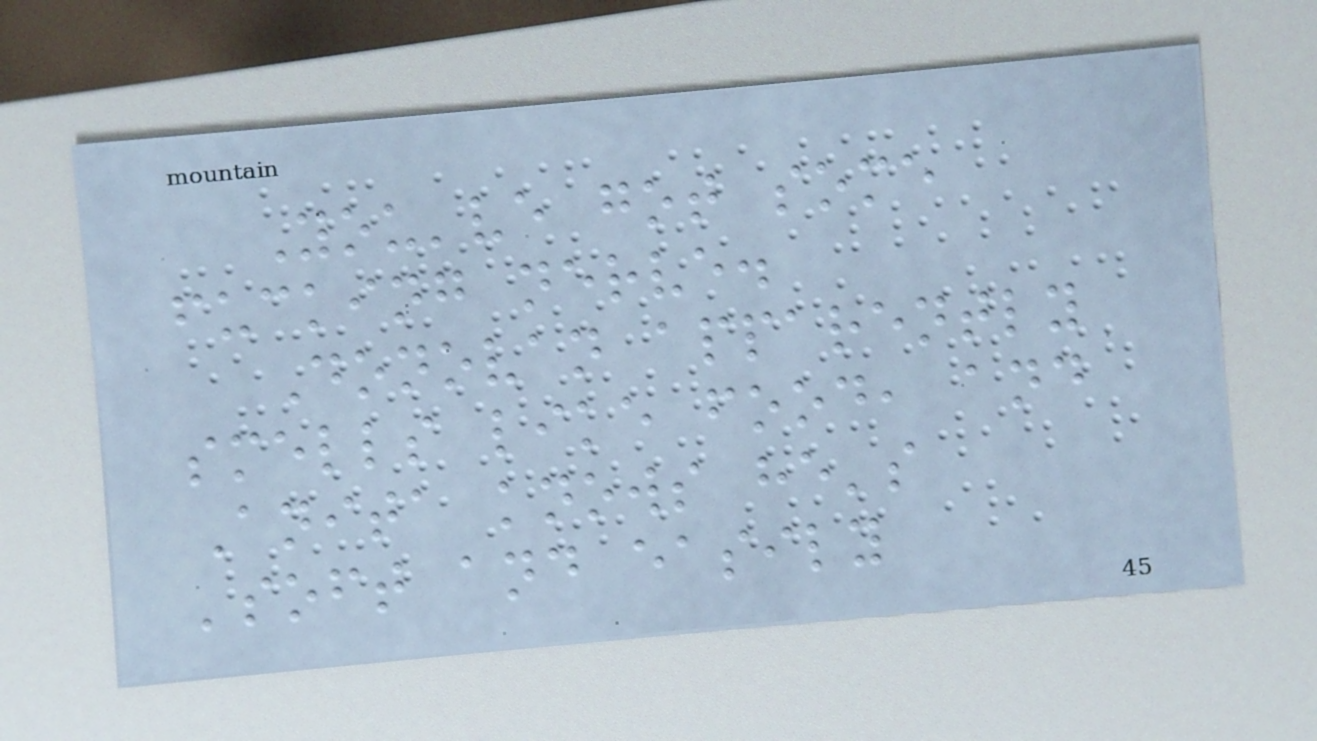You've got some
fucking nerve.
Donovan apparently
smells like food, and
Anita knows he's
'soft and easily
